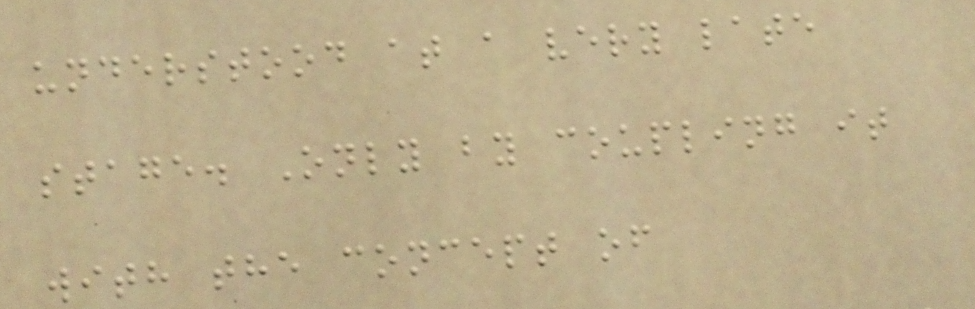understood at a very late
stage. Only by coupling it
with the concept of
